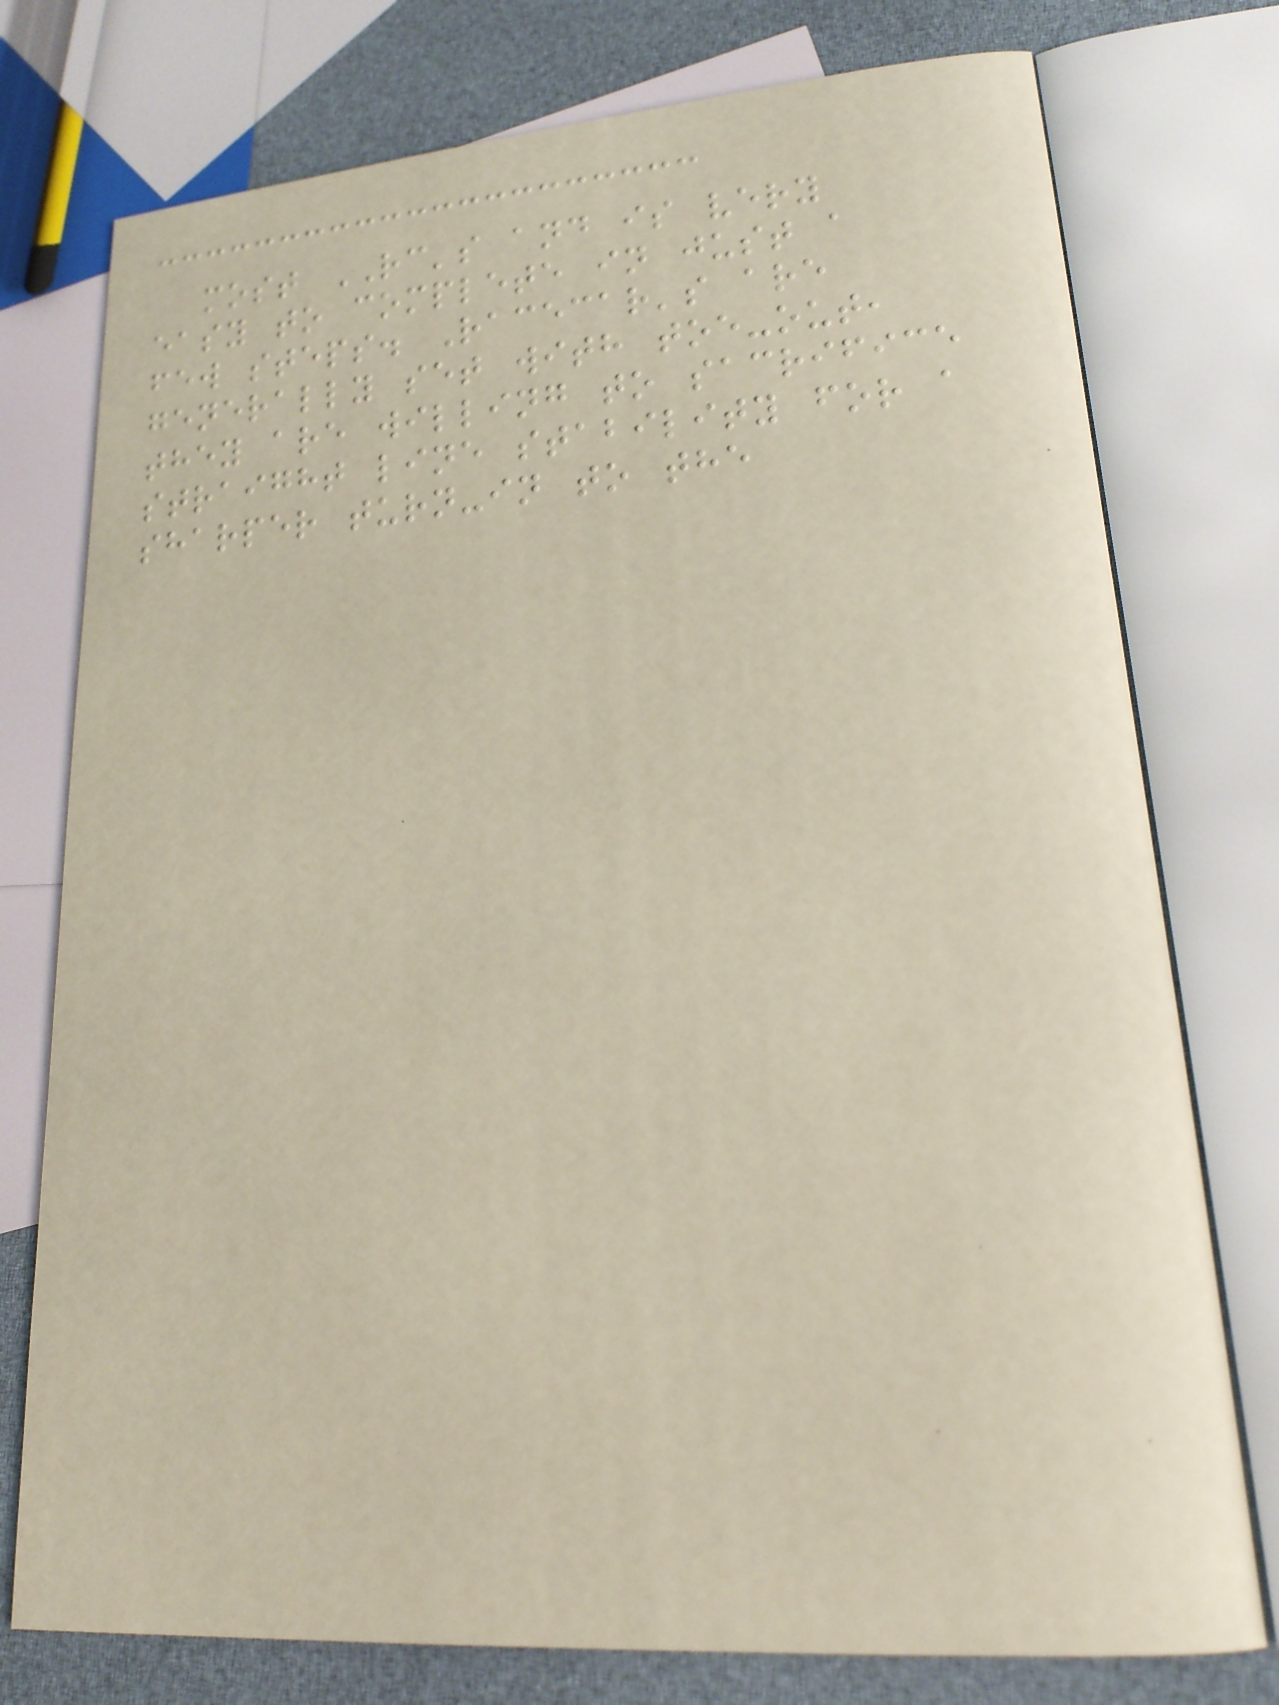most RC's and is very
easy to complete in just a
few steps. Racecar's are
generally set with toe-out,
they are willing to sacrifice
straight line stability for a
sharper turn-in to the
